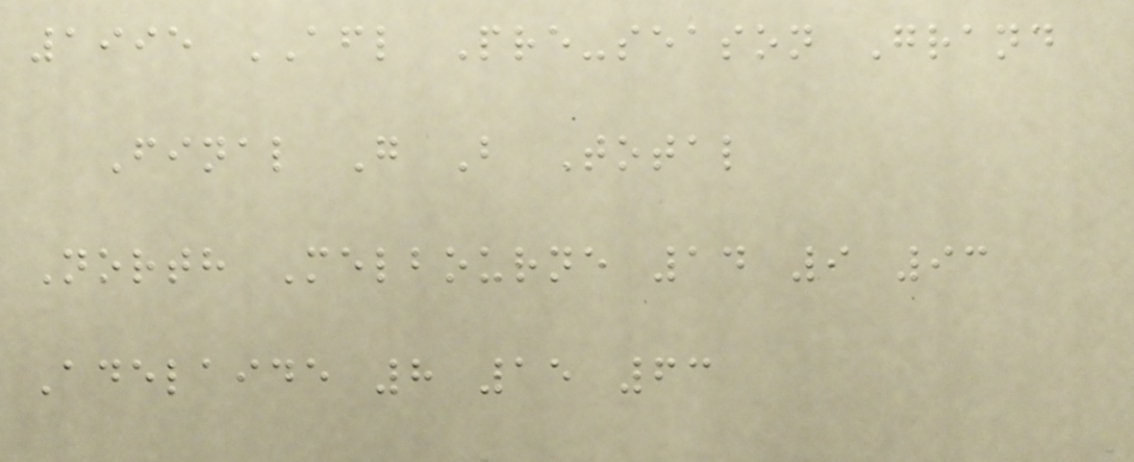1995 AFL Pre-season Grand
Final G B Total
North Melbourne 14 9 93
Adelaide 8 15 63
